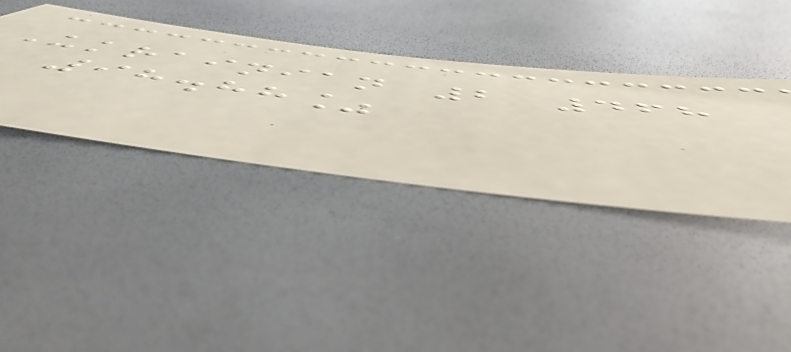Ukrainian 2 468
98.88%
